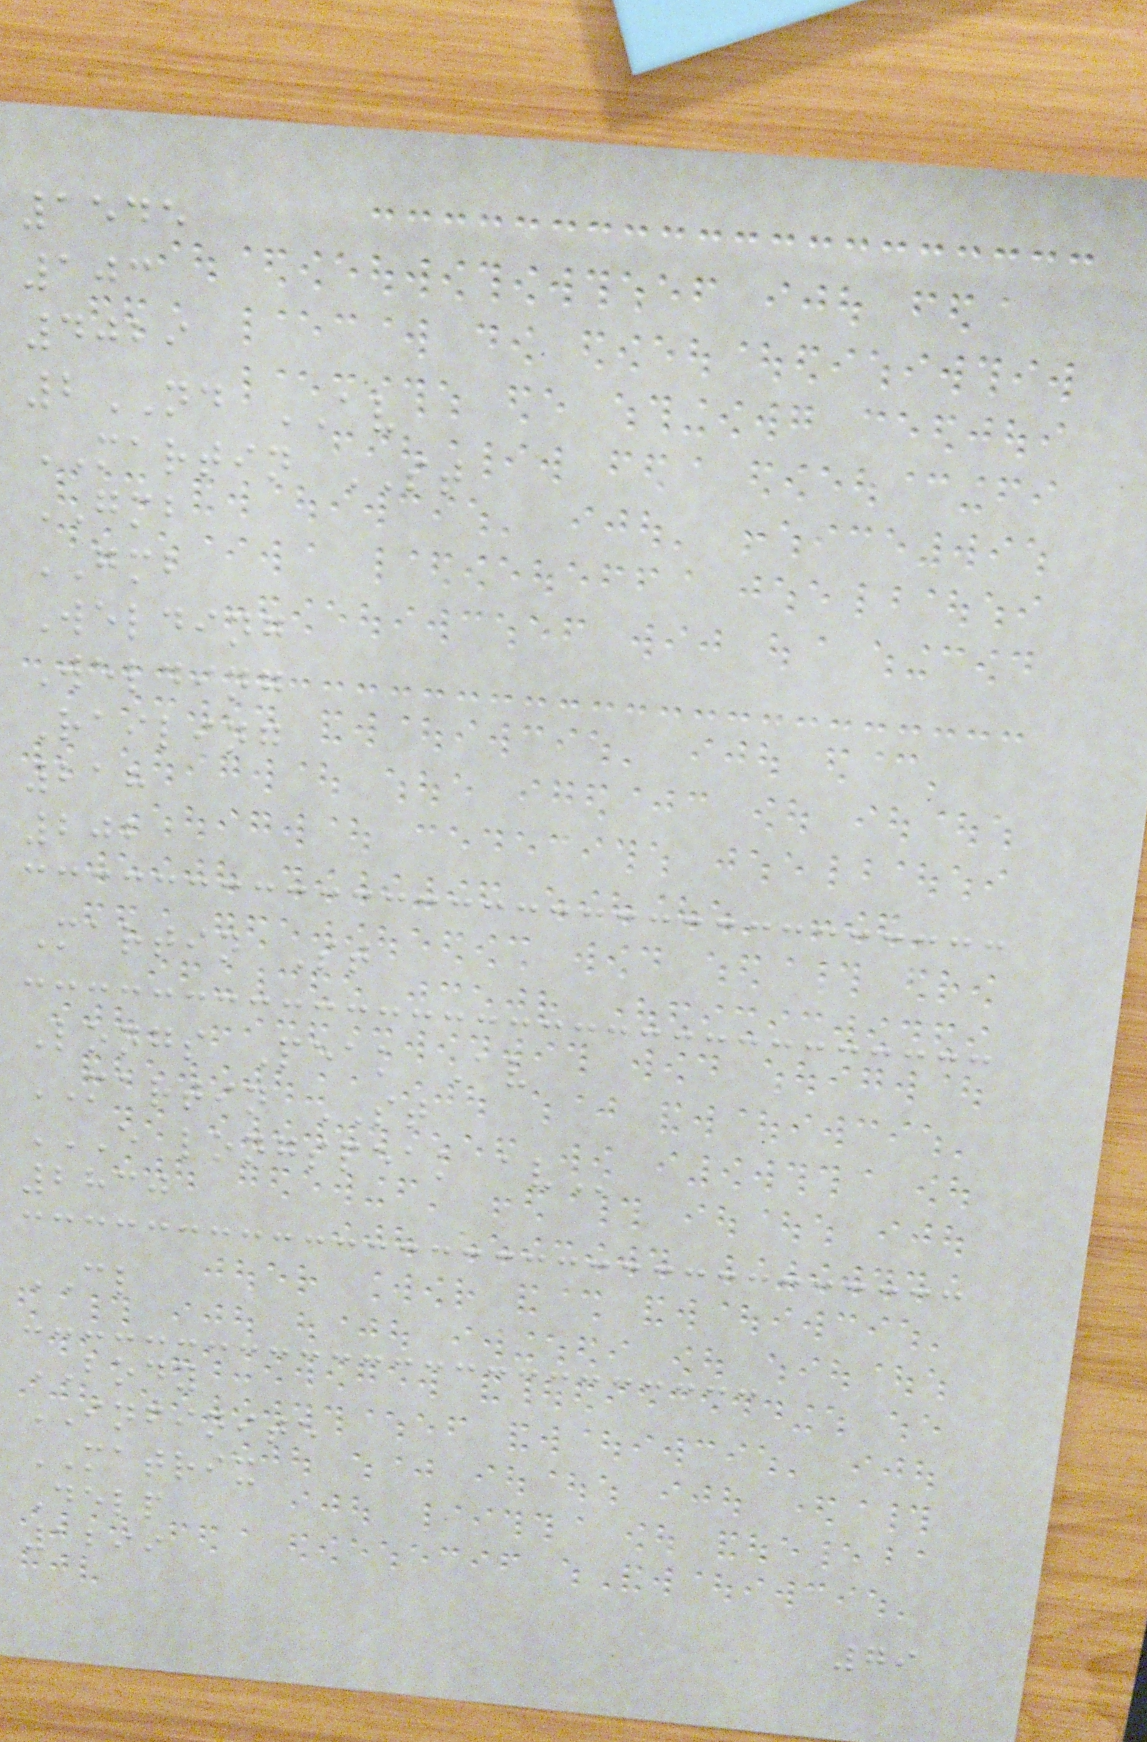1545
103
4029
2ND AV
MARTIN ST
GMB
GMB
Welding
Welding
Railing
218
202
Martin St
Longs Peak Av
MARTIN ST
E LONGSPEAK AV
2830
CL
BODY
INFINITE
MATRIX
Delp
1299
79
